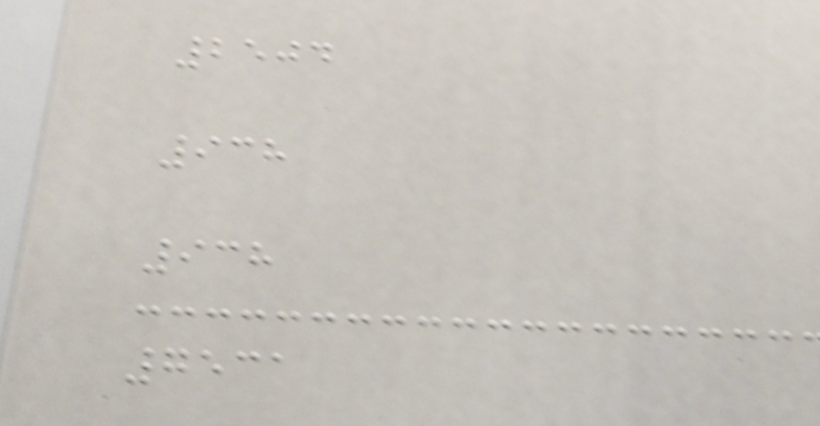2504
938
938
7531
